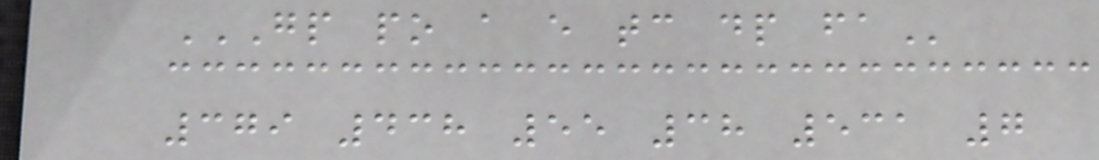GP PO A E TC DP FA
379 438 55 38 531 7
